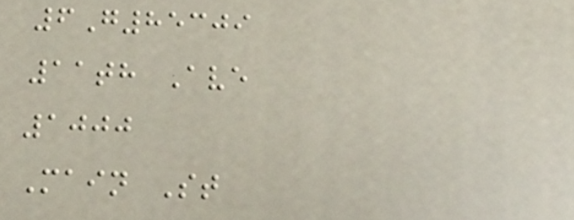6G85309
11th Ave
1000
Main St
